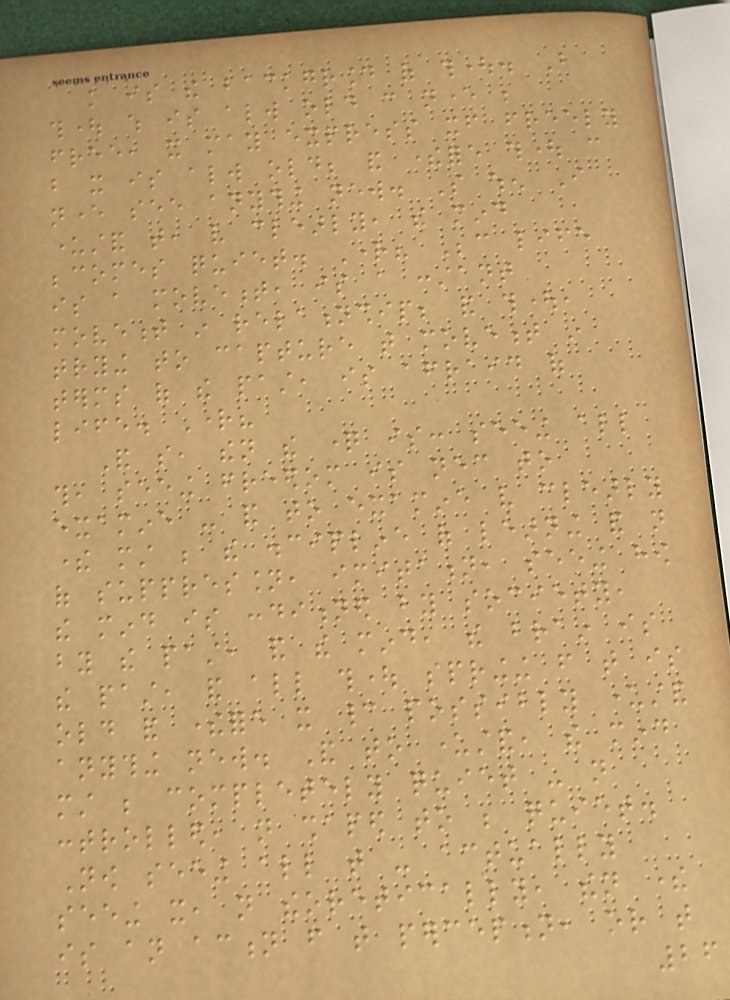knowledge is the background of thought. But
thought which is always old can never be
free, it may express itself freely
but it is always old; and therefore thought can
never see anything new. So when I
understand that, very clearly, the mind
becomes quiet. Right? Because life
is a movement, is a constant
movement in relationship; and thought,
trying to capture that movement in
terms of the past, is afraid of
life. Right?
And so, then the question is: seeing all
this, seeing freedom is necessary to
examine - and to examine very clearly
there must be the discipline of learning and not
of suppression, imitation, seeing how
the mind is conditioned by society,
by the past, and the mind, the brain is
the past, and all thought springing from that is
old and therefore it cannot possibly understand
anything new. And to understand, the mind
must be completely quiet - not
controlled, not shaped to be quiet.
Now seeing all that - actually
seeing it, not theoretically, then there
is an action from that perception, or that
26
